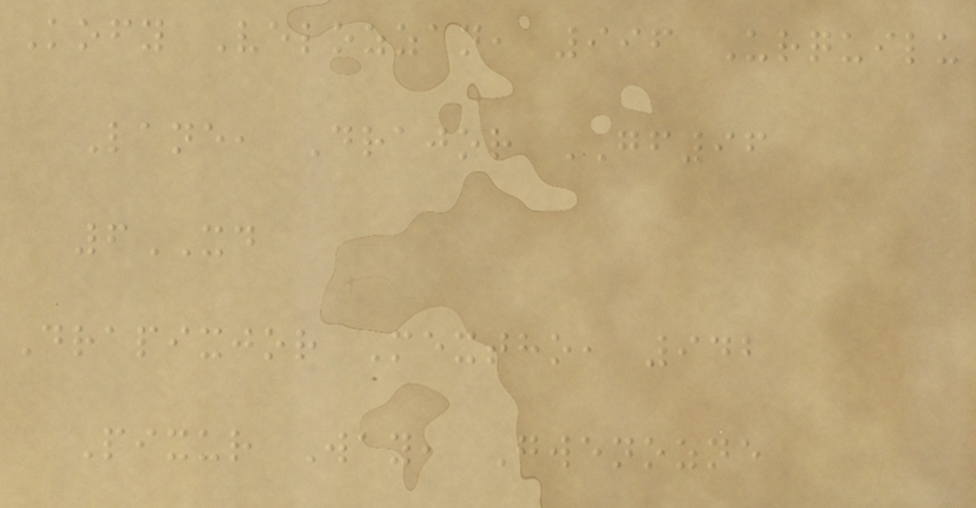Kofy Velozzan, 996 Urquilu
Lane, Drajor GF96
6XD
Drapixjor Mextho, 942
Pixur Way, Gwenozne
